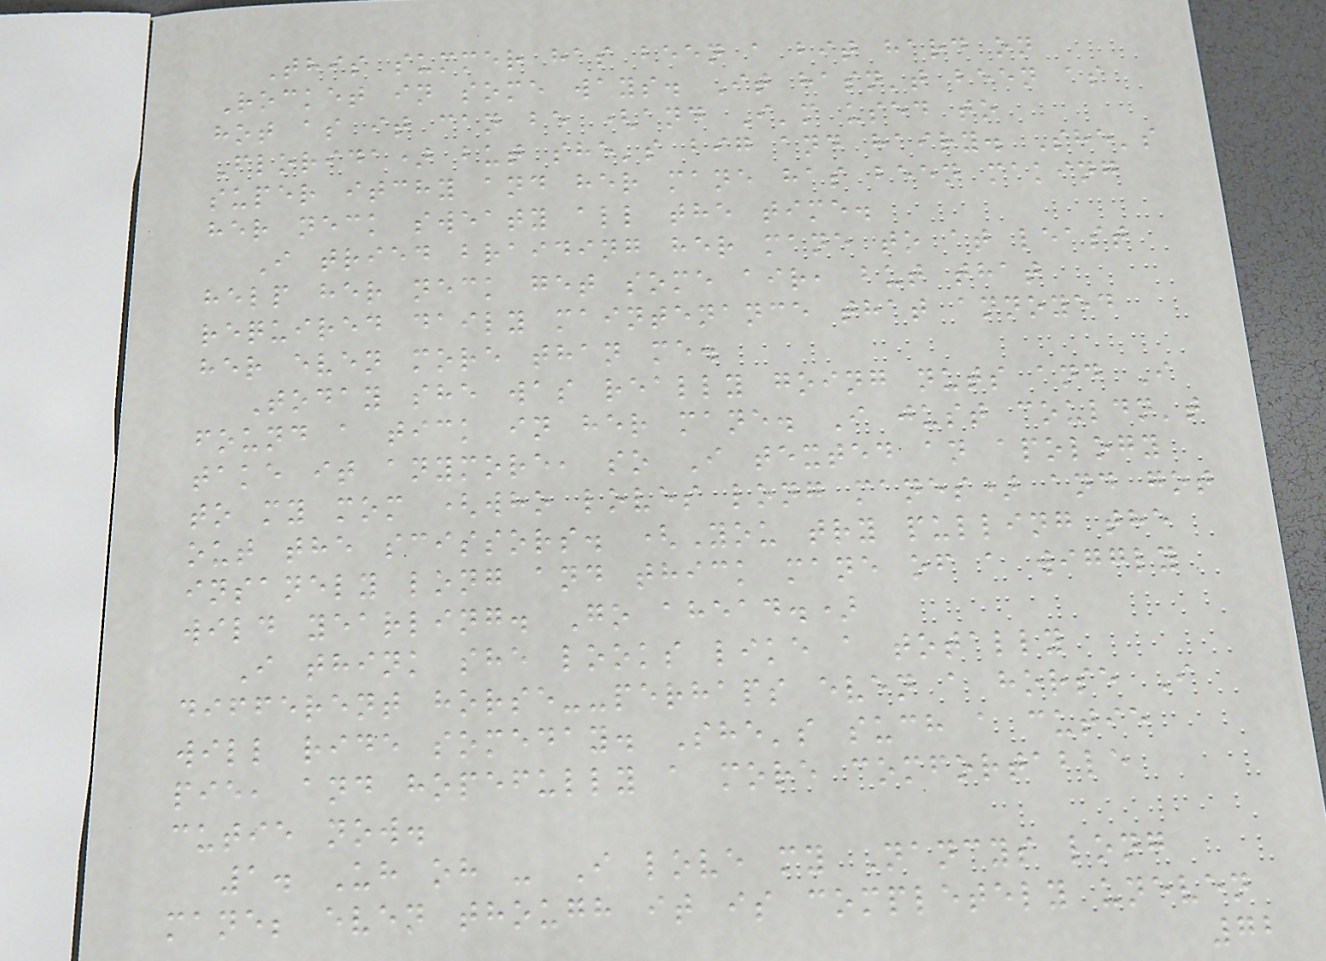This summer has been a bit hard on
Rocket in some ways. It hasn't been as
hot as it can be (and I'm used to
Florida) but she's big and hairy. She's
super itchy and her mane has been making
her neck sweaty all the time.
I tried braiding her mane to at least
help her neck get some air, but that
required daily maintenance that annoyed
her even more than me.
Today she was really going nuts and I
found a tick in her mane. I just couldn't
take it anymore, so I texted an apology
to my mom (who loves long manes) and got
out the scissors. (You try pulling the
insanely long and thick mane of a wiggly
wild yearling. Go ahead.)
I think she looks like a totally
different horse--perhaps even a horse I
will ride someday. She's such a cutie
pie, and hopefully a more comfortable
cutie now.
1. Uh oh - I love my Nancys long
mane; even though it is completely uneven
72
